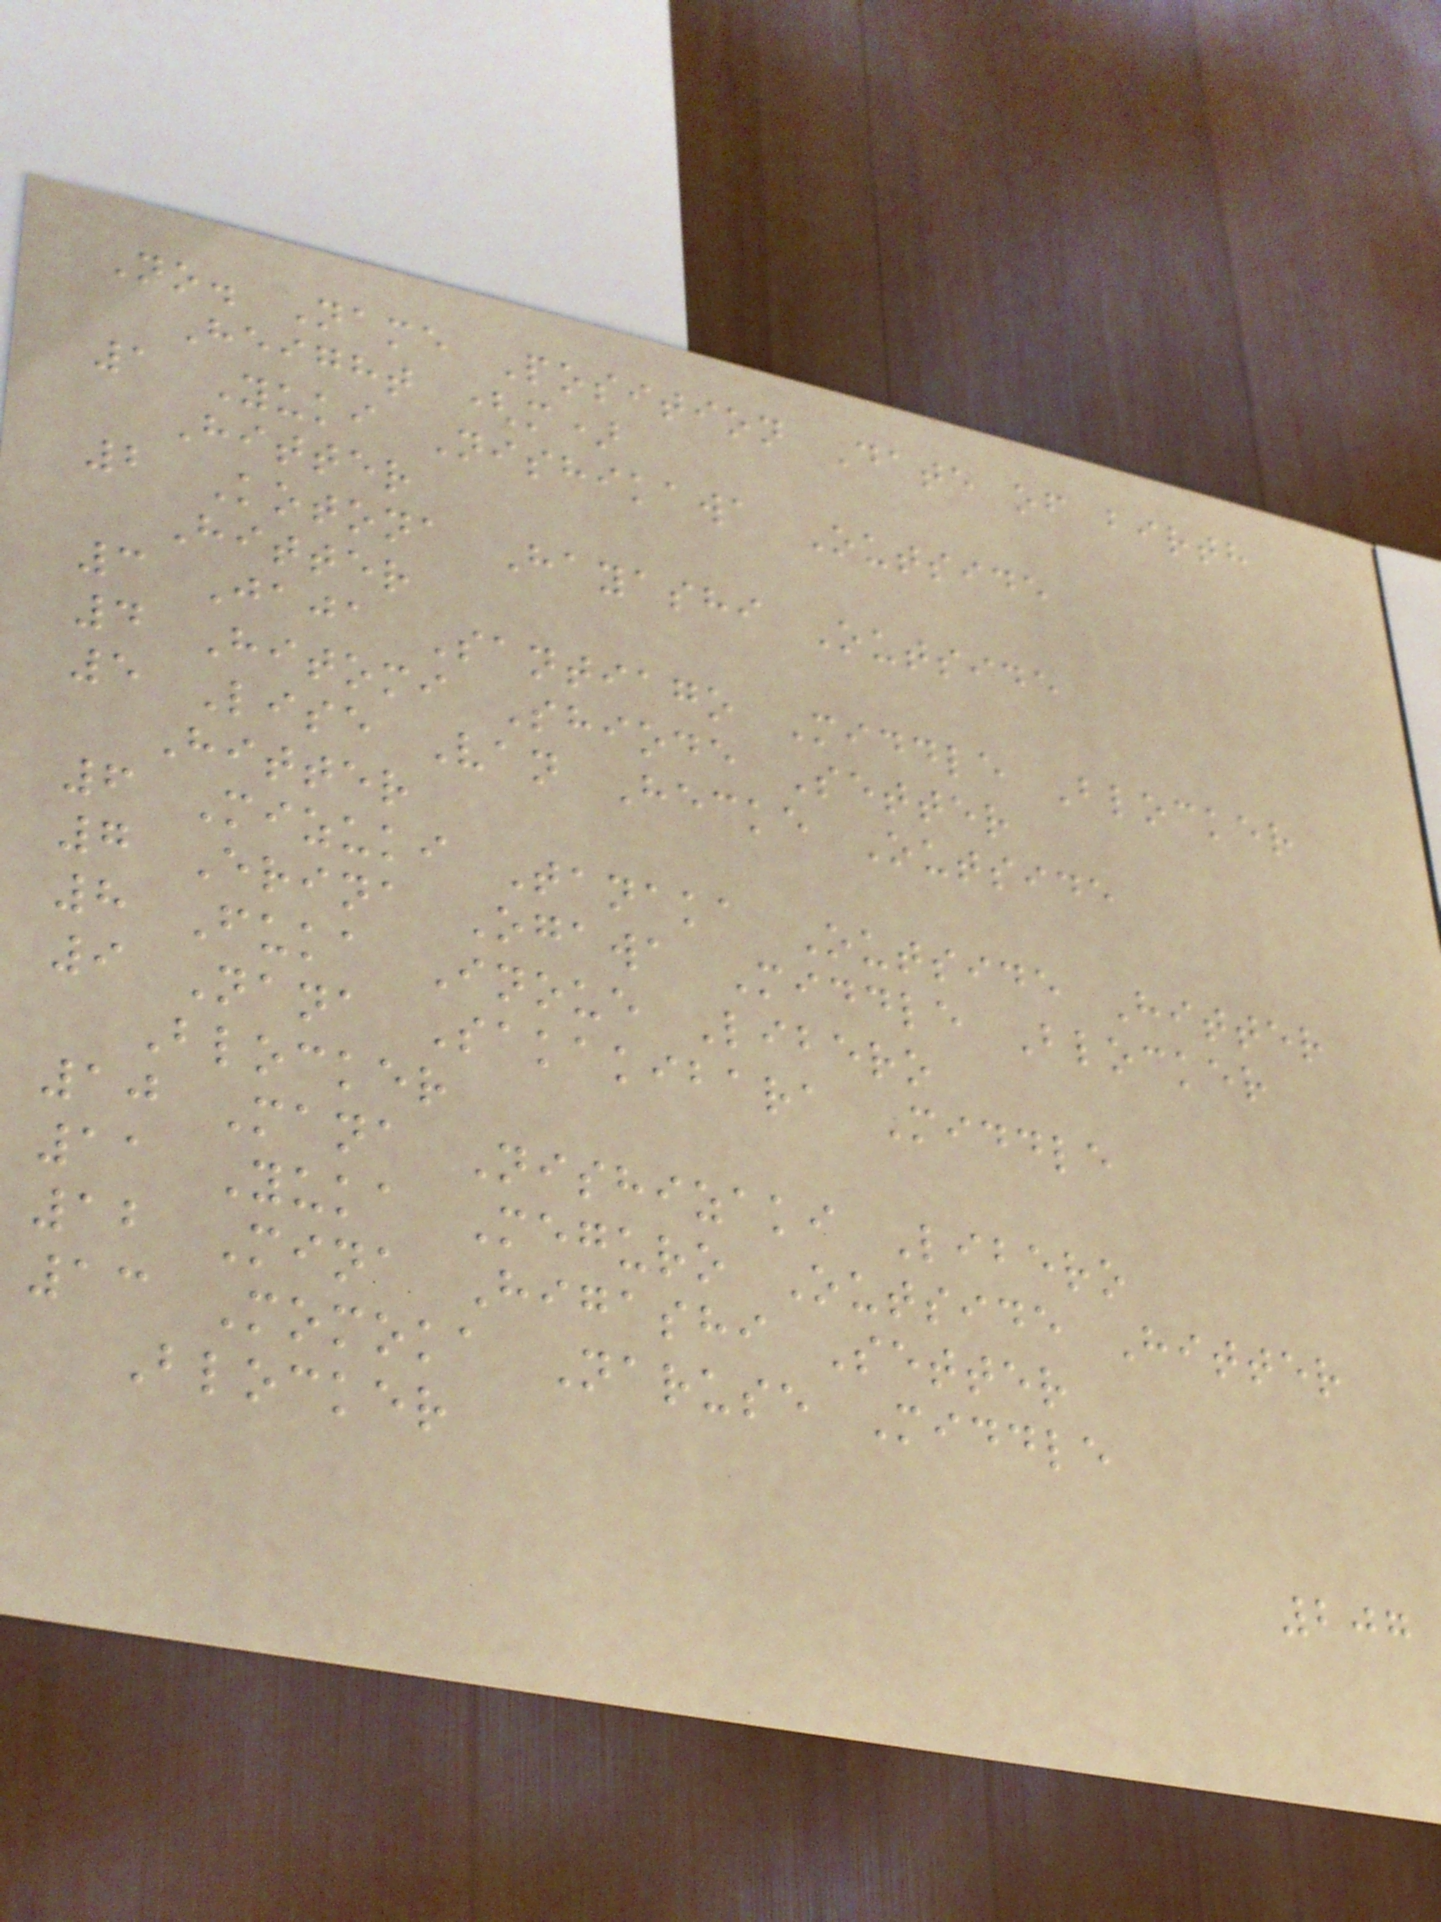No. Name Position Date of birth
Height (m)
1 Yuki Nishikawa Outside
Hitter
2 Kotona Hayashi Outside
Hitter
3 Jaja Santiago Middle Blocker
4 Hitomi Shiode Setter
5 Lise Van Hecke Outside
Hitter
6 Mizuki Tanaka Outside Hitter
7 Erina Ogawa Middle Blocker
8 Fuka Inoue Libero
9 Nana Sakakibara Middle
Blocker
10 Mana Nishizaki Libero
11 Yuka Meguro Outside Hitter
12 Mina Higashi Setter
13 Momoka Naruse Middle
Blocker
207
